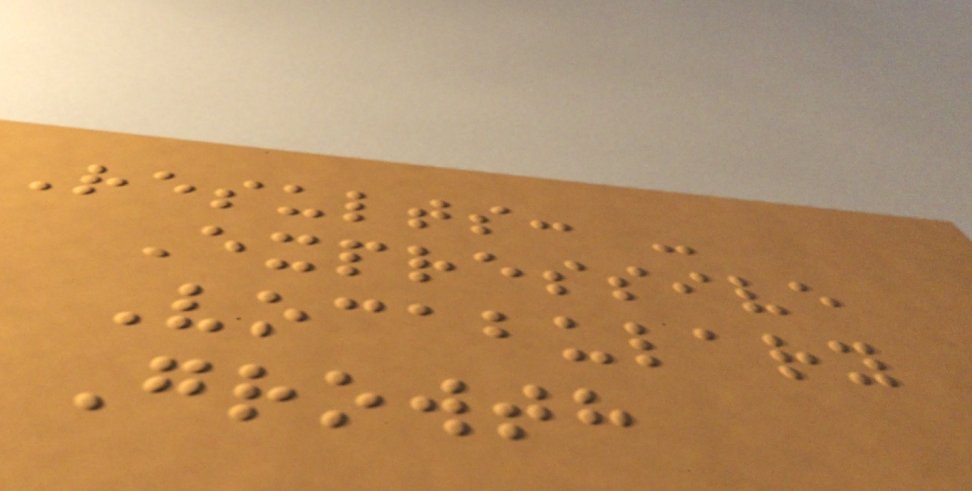Results: -
Expressive
Vocabulary
Growth
